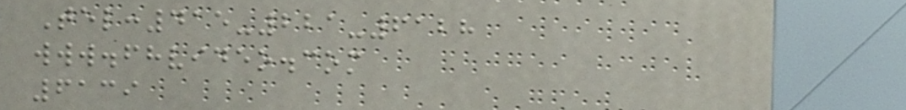Tel:415-221-6128
www.fhvideo.com
6139
